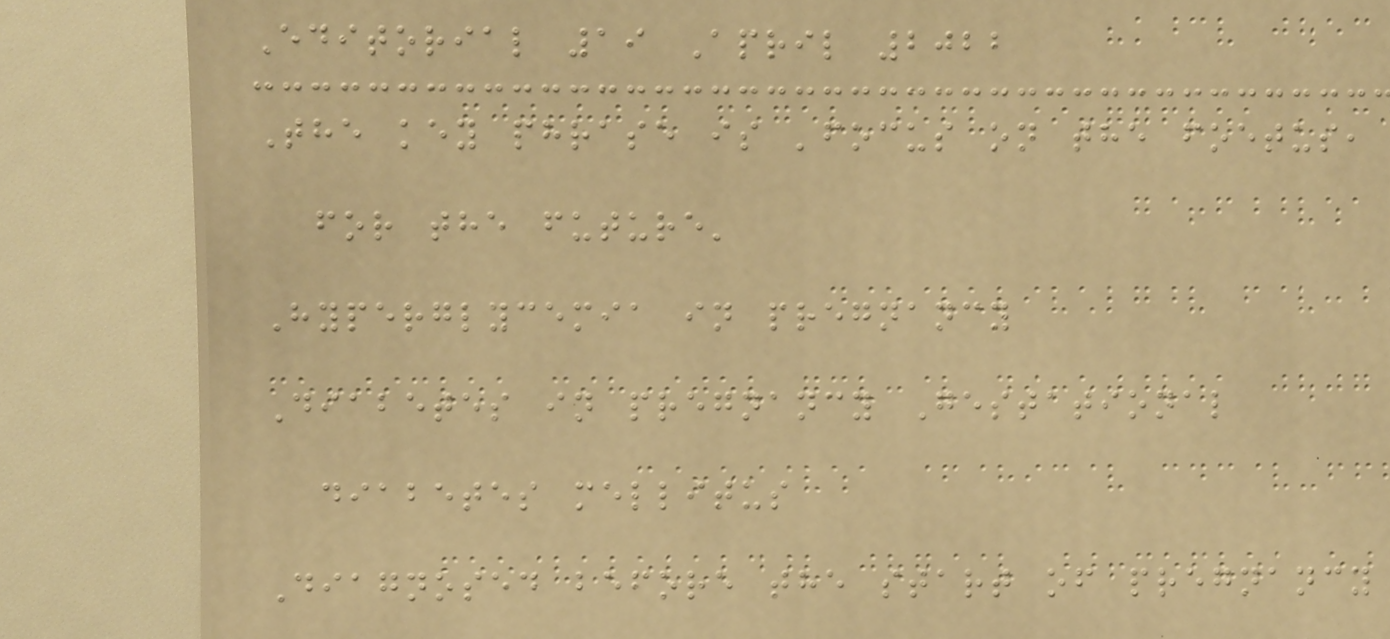Editorial 19 April 2022
The key phrase is 'focus on the foetus,
for the future'
Hyperglycemia in pregnancy
Diabetes in pregnancy Gestational
diabetes mellitus
Diagnosed before the start of pregnancy
